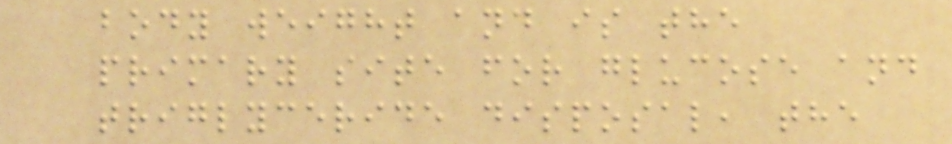body weight and is the
primary site for glucose and
triglyceride disposal, the
